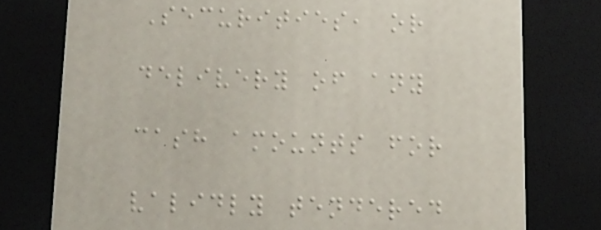Securities, or
delivery of any
cash amounts for
validly tendered
